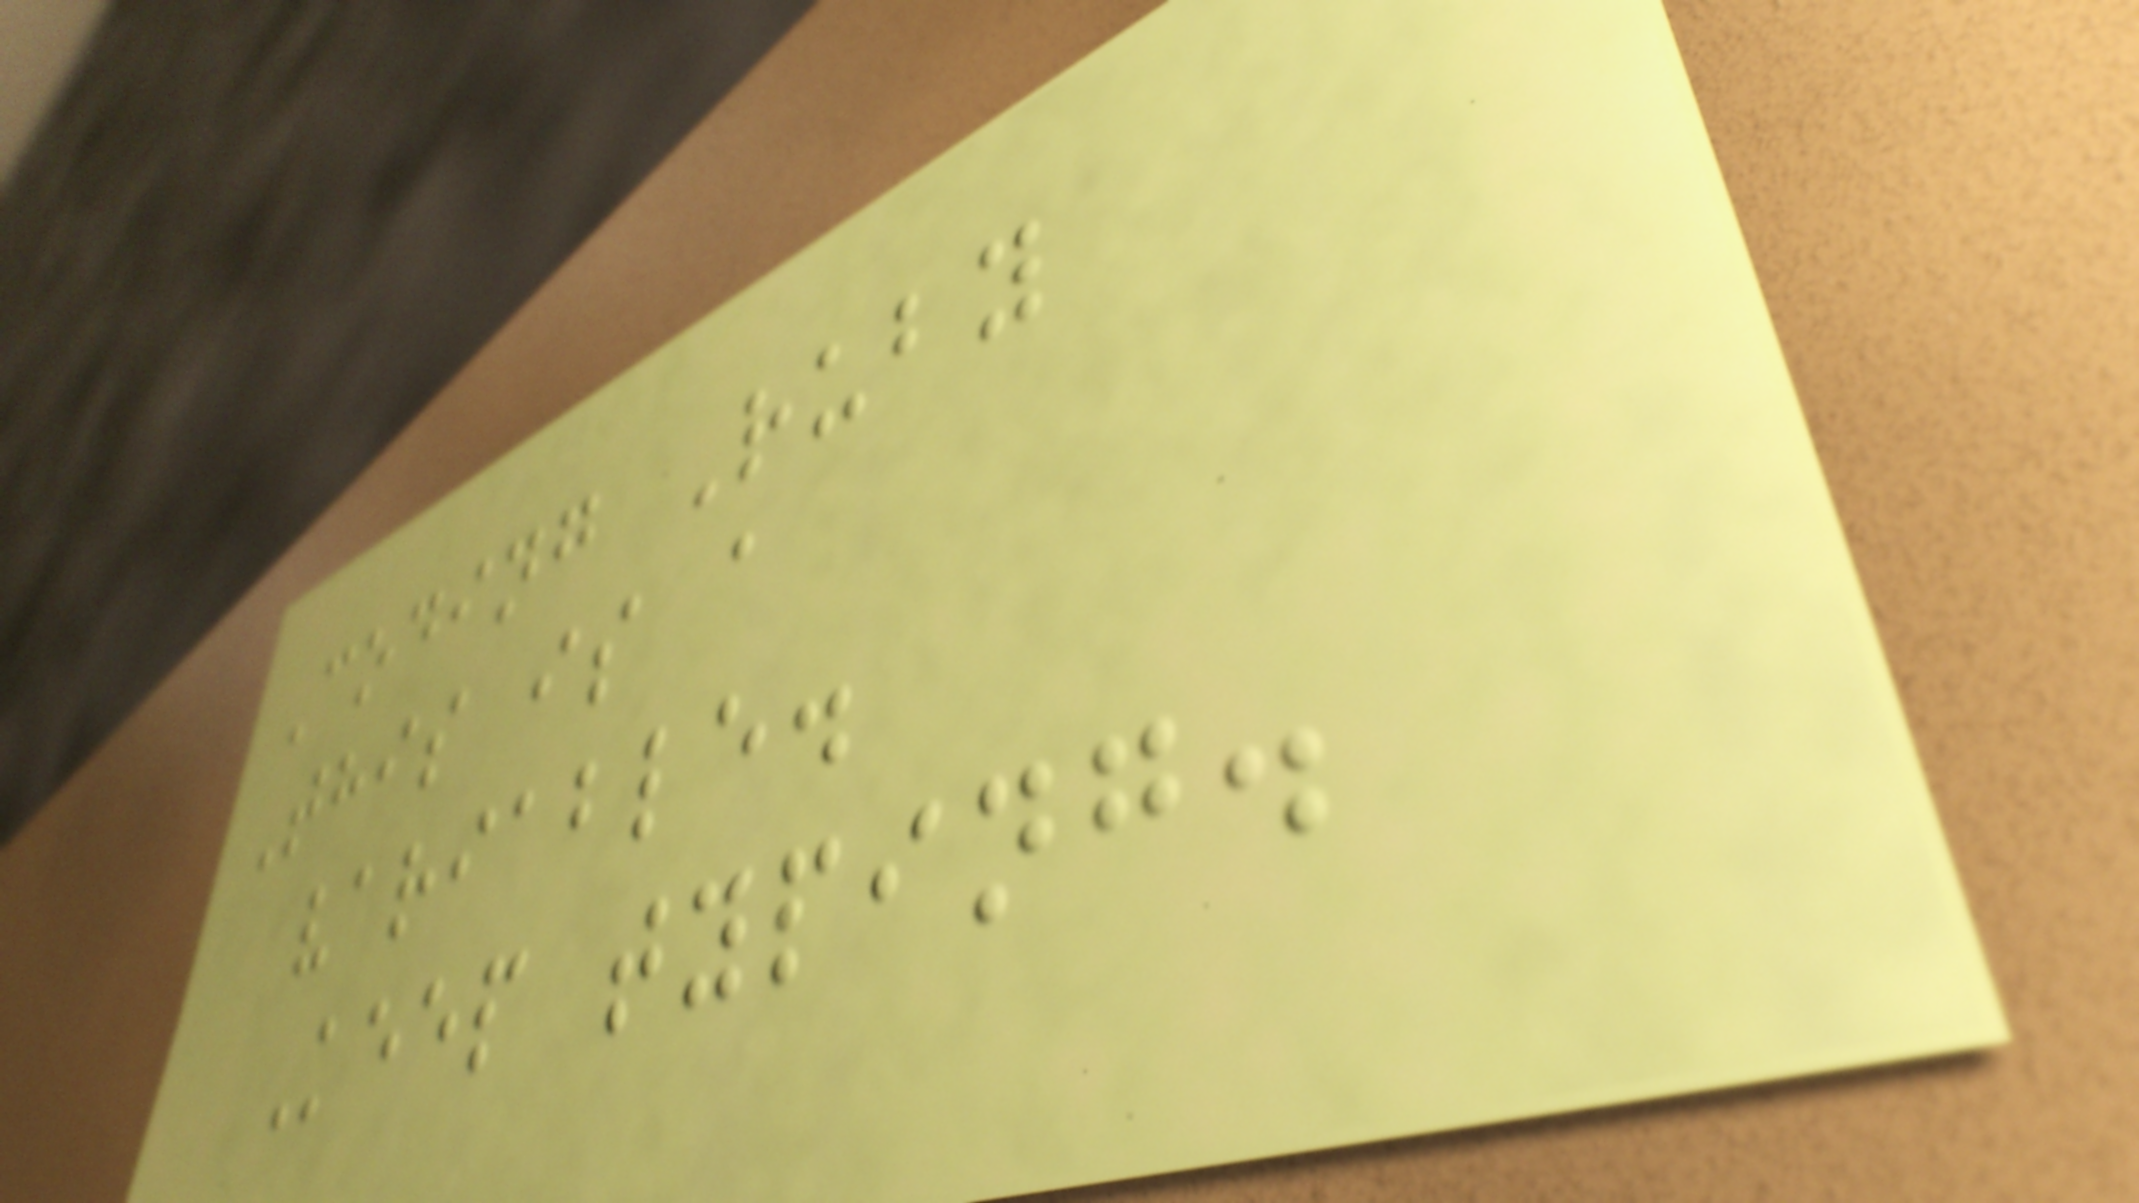Coding Ruby
This is a
variable.
Keep typing.
